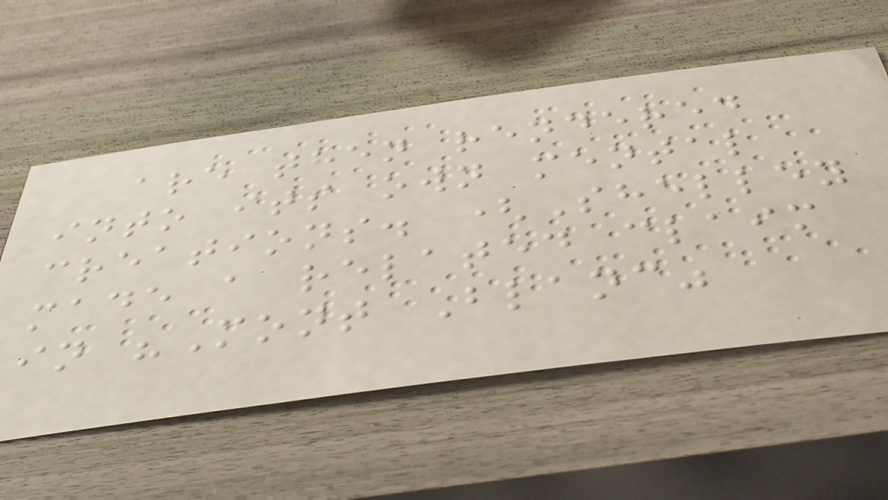are then rendered
into its own mental
creations. (Shelley
made a related claim
in "Mont Blanc"
